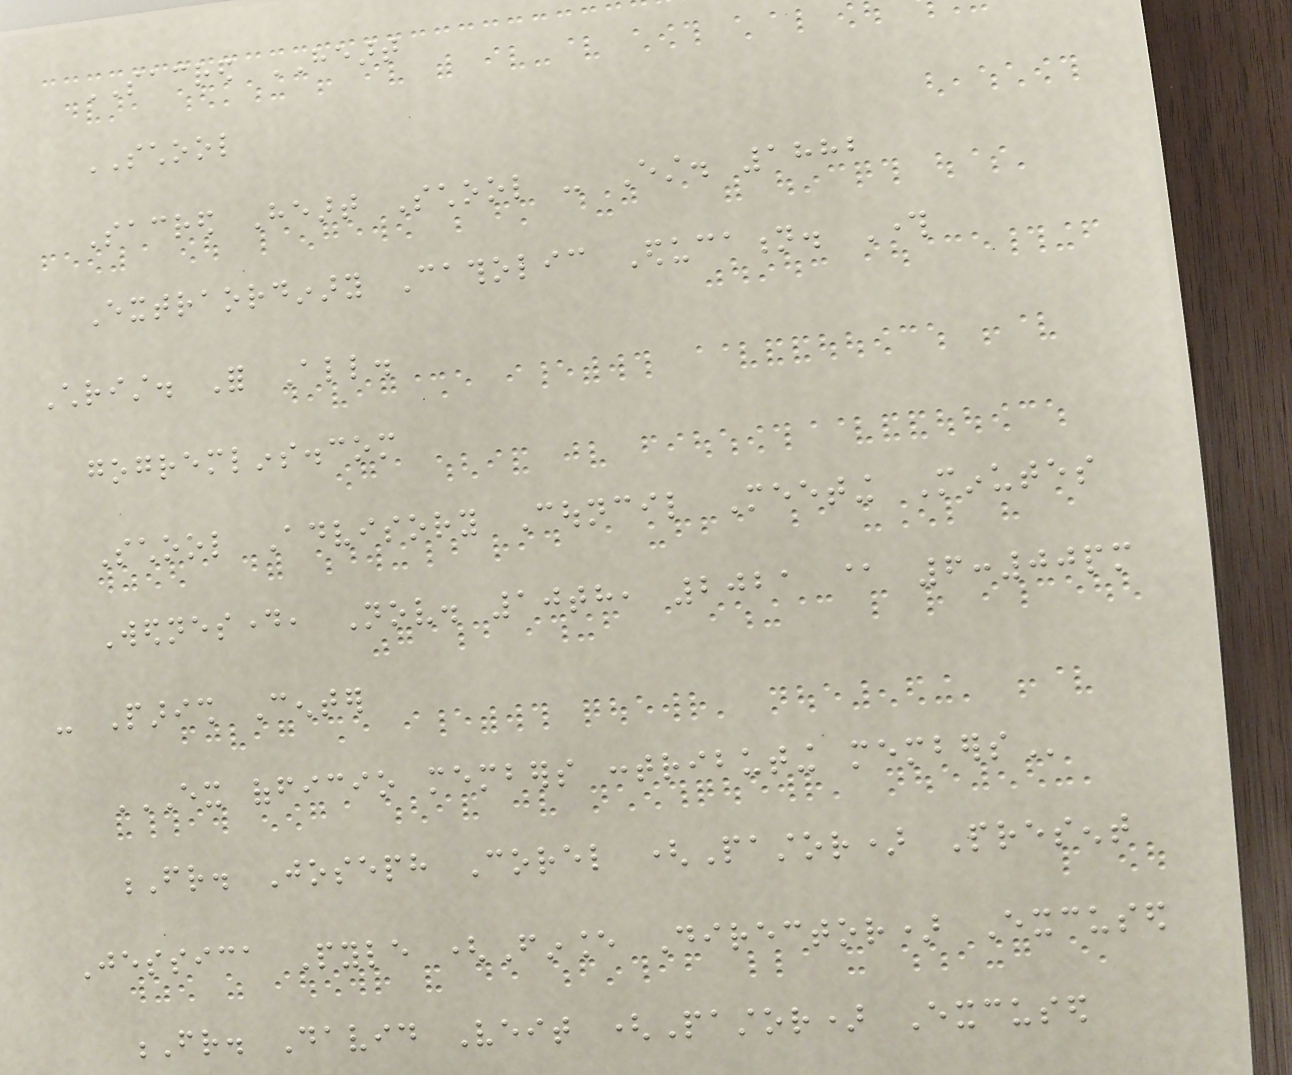SACRED HEART
SCHOOL
Sacred Heart School - Est. 1882
Extraordinary Catholic Education. Through
Christ. For All.
gogremlins.com
School Advisory Council Meeting Minutes
Wednesday, Nov. 10th, 2021 @ 6:00pm
- Parish Center
EX OFFICIO MEMBERS CONTRIBUTING MEMBERS
Fr. Joseph Corel (Pastor) Present
Jessica Pyle (Finance Director) Excused
Fr. David Veit (Pastor) Excused
